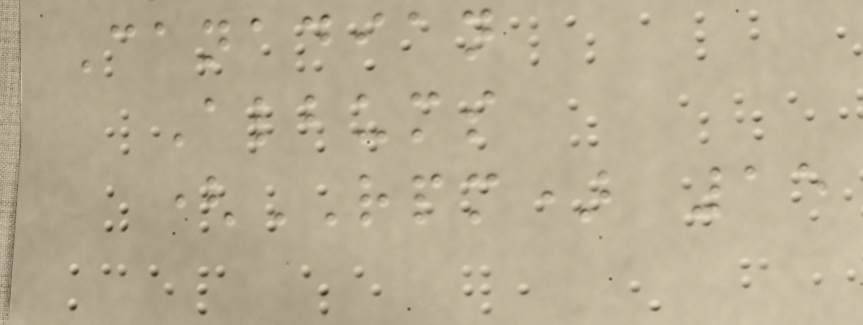Canadian
Albums
(RPM) 15
